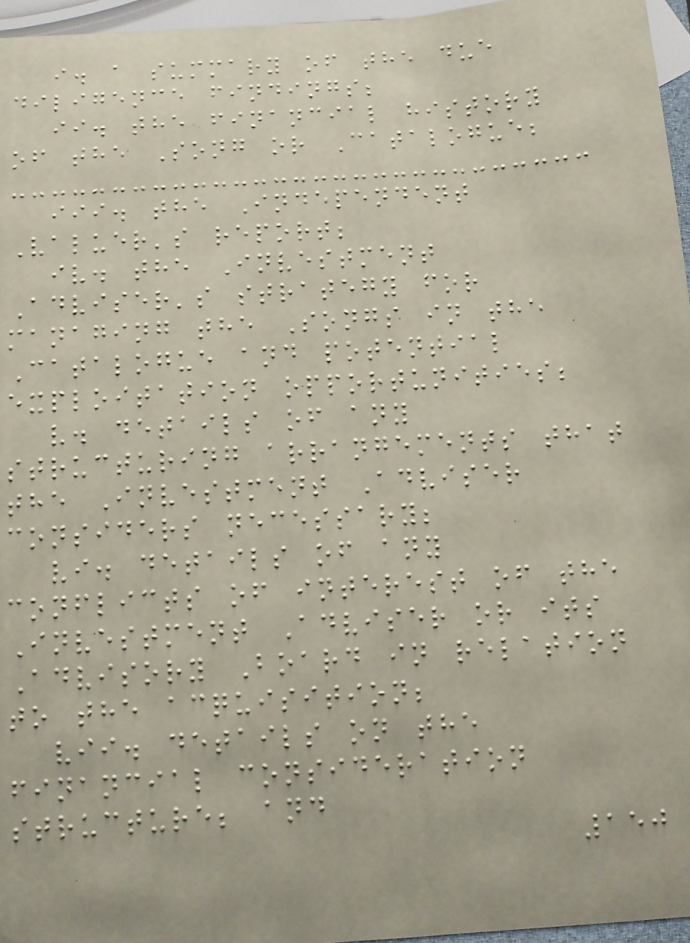i. a summary of the due
diligence findings;
ii. the financial history
of the Song or Catalogue;
iii. the Independent
Valuer's report;
iv. the Investment
Adviser's strategy for
managing the Songs in the
Catalogue and potential
exploitation opportunities;
v. details of any
structuring arrangements that
the Investment Adviser
considers necessary;
vi. details of any
conflicts of interest of the
Investment Adviser or its
Advisory Board in relation
to the acquisition;
vii. details on the
financial consideration
structure; and
150
